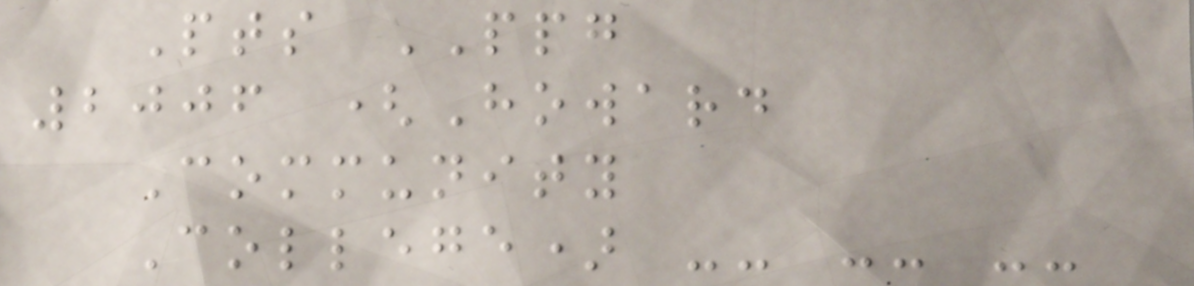Pts PPG
2006 (Howard
Community
College) -- -- --
